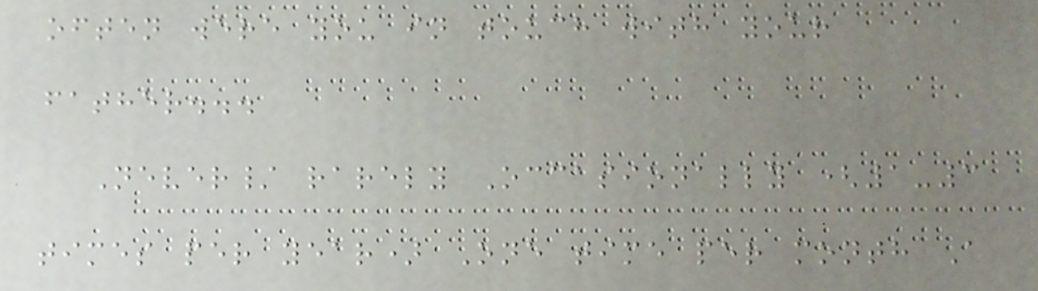often were you in touch with your
father...
Never/ rarely Occasionally (1-3
times per year) One time per month A
